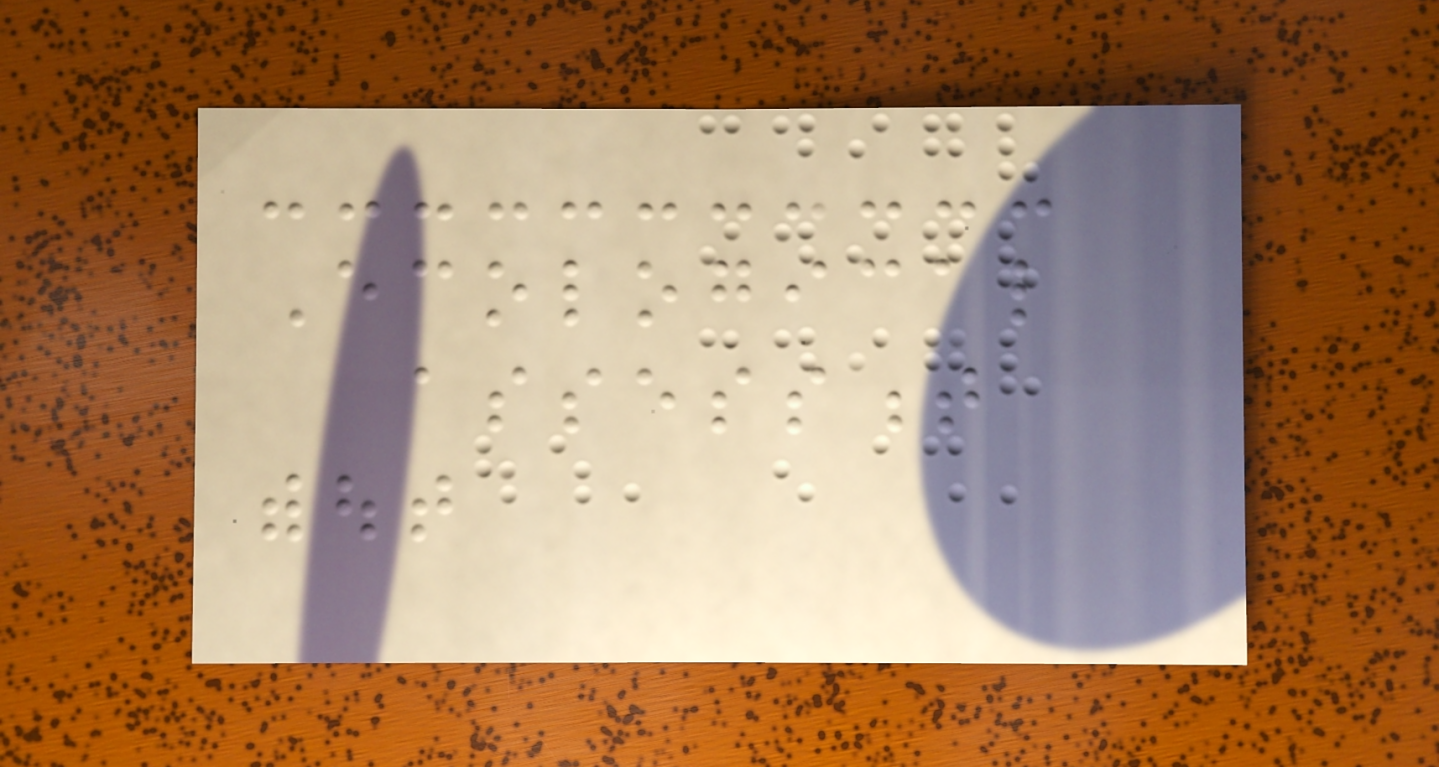Ecological
assessment
without
